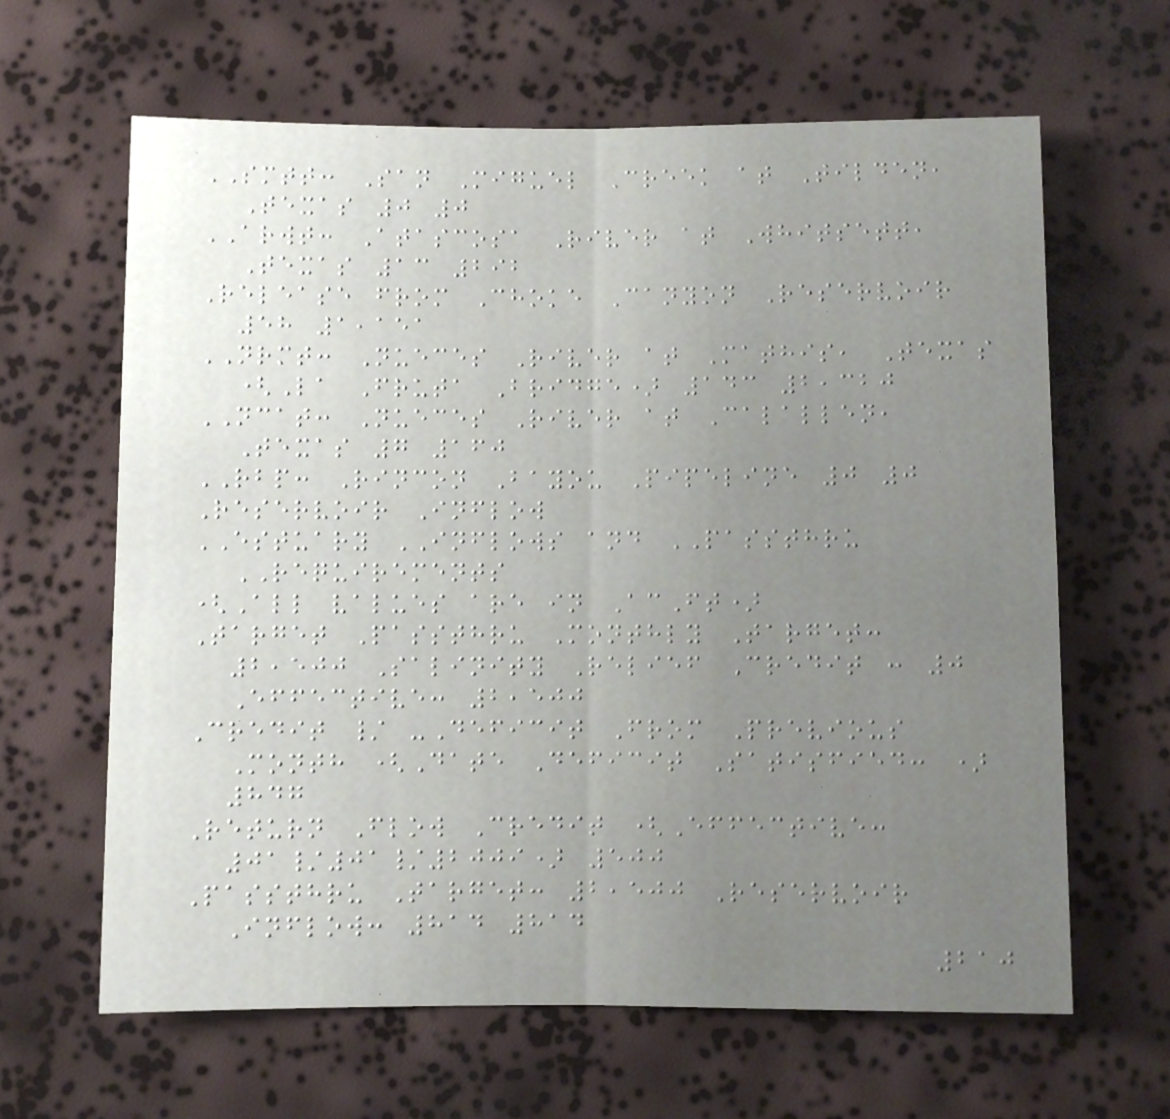SMTT: San Miguel Creek at Tilden,
Texas 0 0
ARWT: Atascosa River at Whitsett,
Texas 13 292
Release from Choke Canyon Reservoir
58 1,151
NRMT: Nueces River at Mathis, Texas
(La Fruta Bridge) 143 2,320
NCAT: Nueces River at Calallen,
Texas 7 160
RBP: Rincon Bayou Pipeline 0 0
Reservoir Inflow
ESTUARY INFLOWS and PASSTHRU
REQUIREMENTS
(All values are in AcFt)
Target Passthru Monthly Target:
2,500 Salinity Relief Credit : 0
Effective: 2,500
Credit / -Deficit From Previous
Month (Date Deficit Satisfied: )
847
Return Flow Credit (Effective:
01/01/2009) 500
Passthru Target: 2,500 Reservoir
Inflow: 814 814
210
